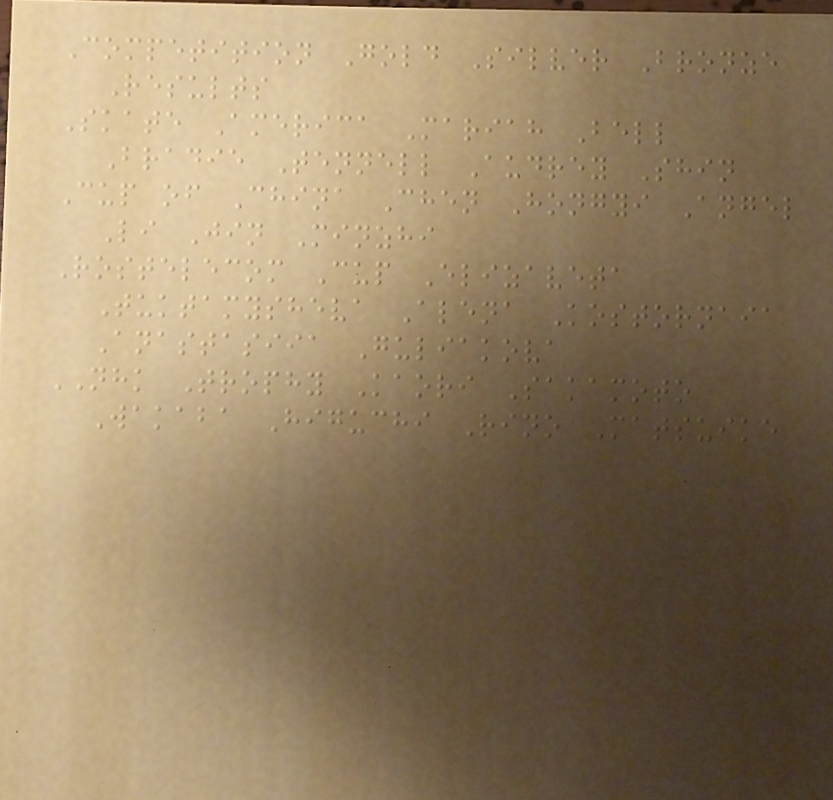Competition Gold Silver Bronze
Results
Skate America Mariah Bell
Bradie Tennell Audrey Shin
Cup of China Chen Hongyi Angel
Li Jin Minzhi
Rostelecom Cup Elizaveta
Tuktamysheva Alena Kostornaia
Anastasiia Guliakova
NHK Trophy Kaori Sakamoto
Wakaba Higuchi Rino Matsuike
